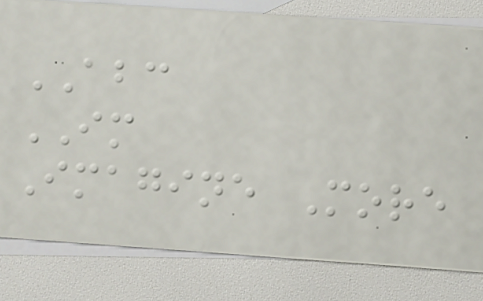ABC
IM
Imagine More
